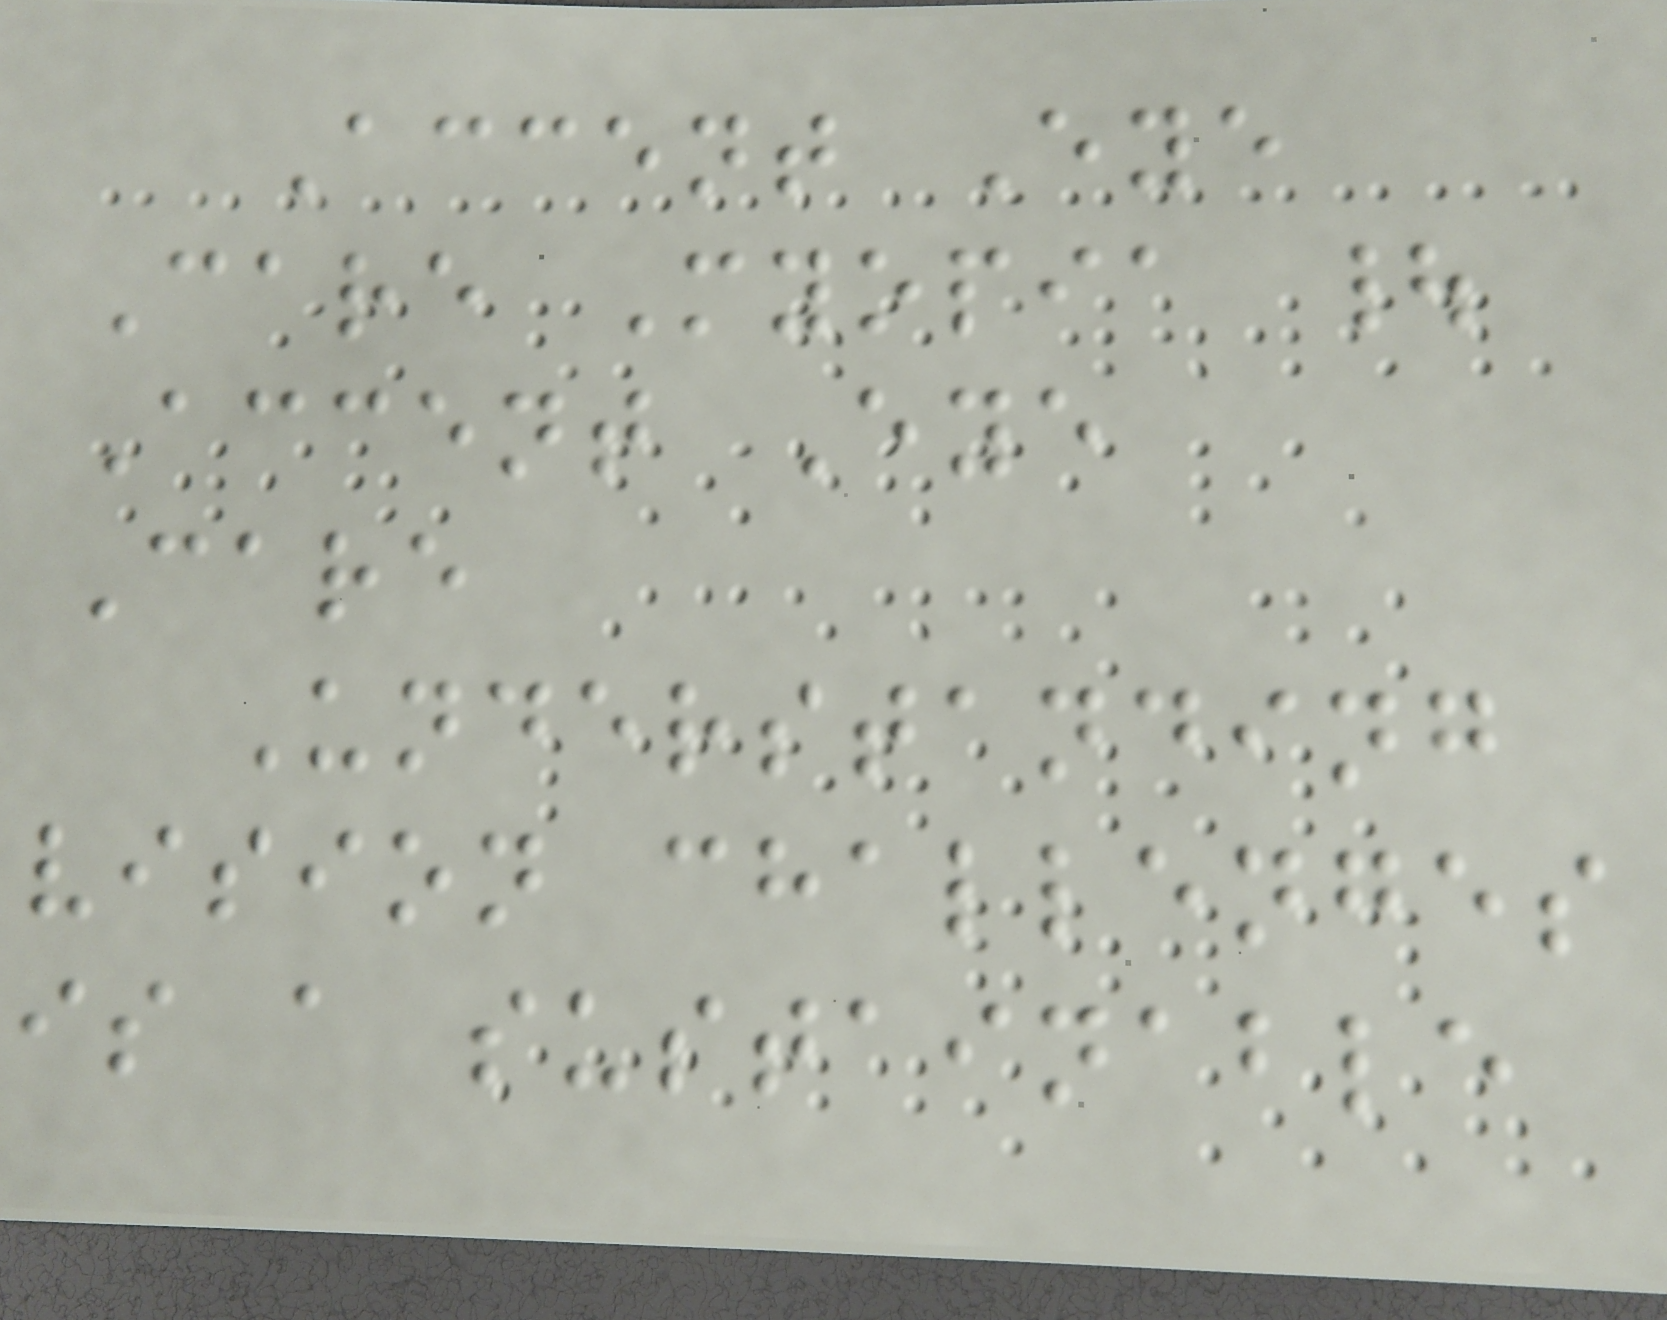Accent Eye
Care Myopia |
Accent Eye
Care
Understanding
vision challenges
is a sustainable
